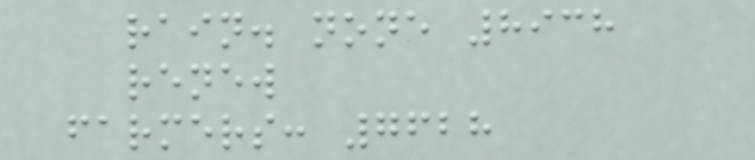rain. none 8938
renew
farmers: 7628
